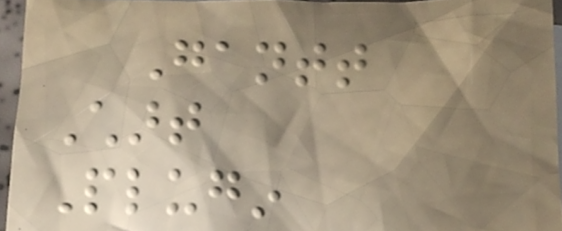Gantt
Chart
Plugin
